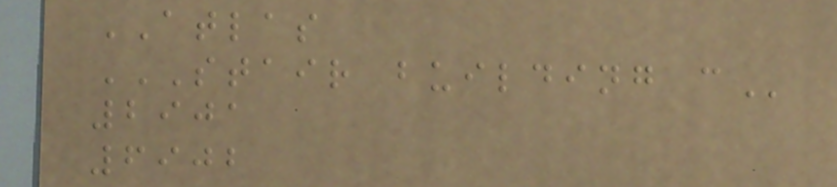ATLAS
STAIR BUILDING C
2901
6902
